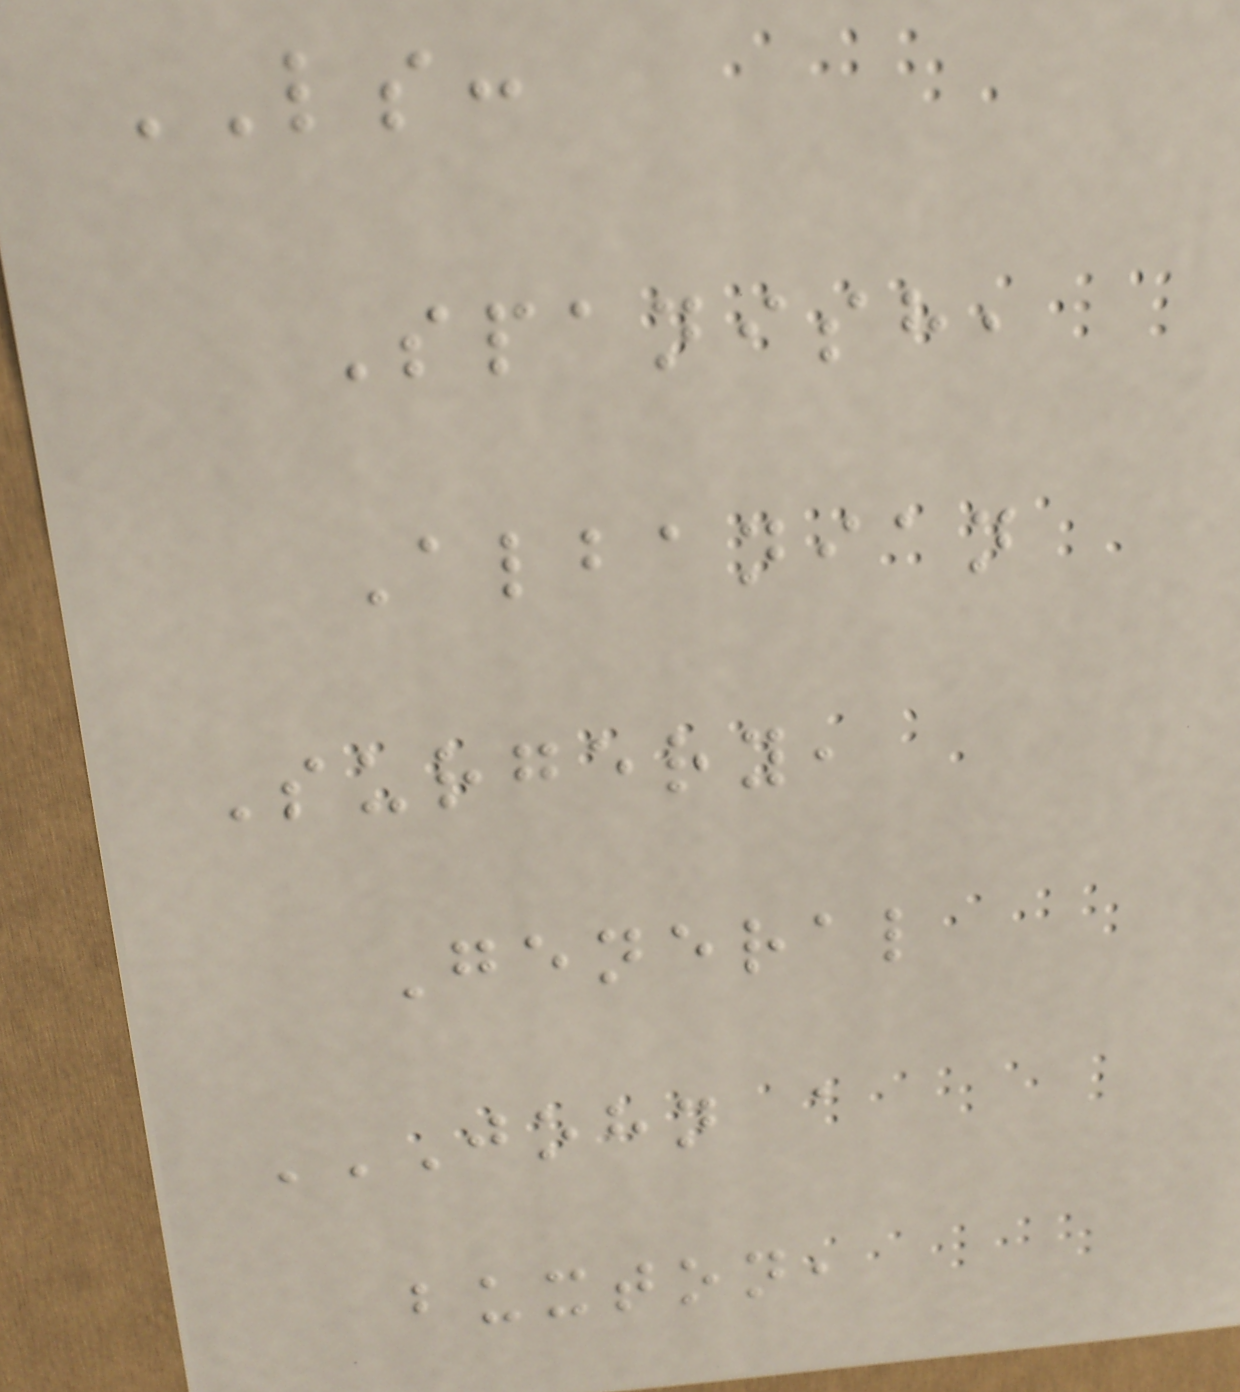LS:
Spanish,
Albanian
Surgery,
General
JOHN A
BUXTON,
